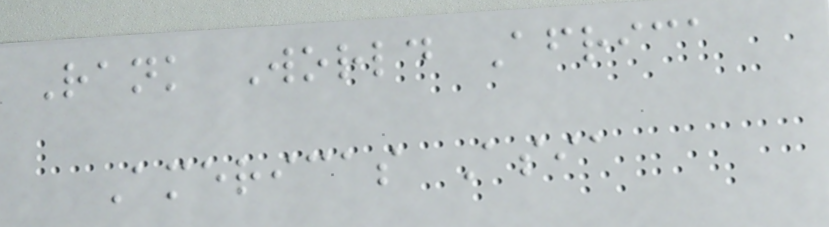Rank World Africa
Americas Asia
